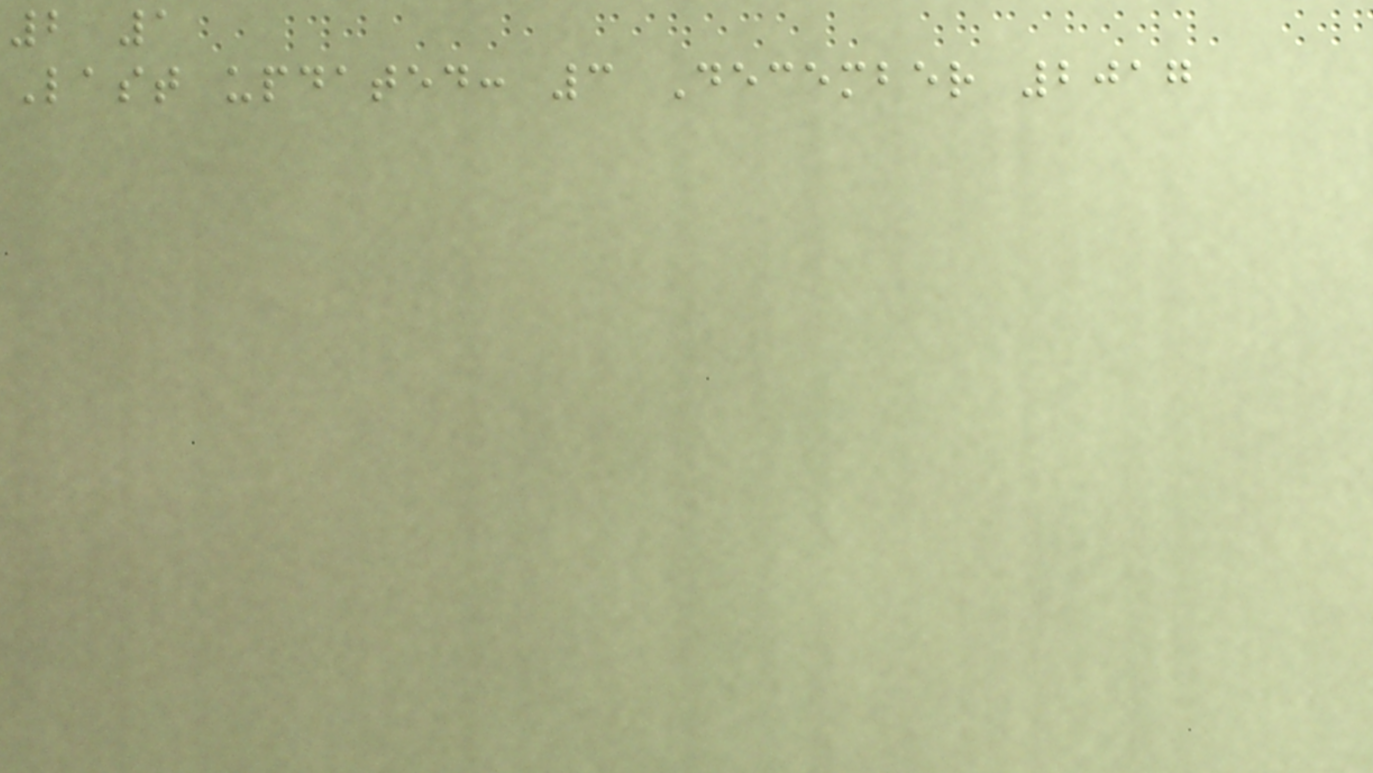2 1
Last updated: 3 December 2017
